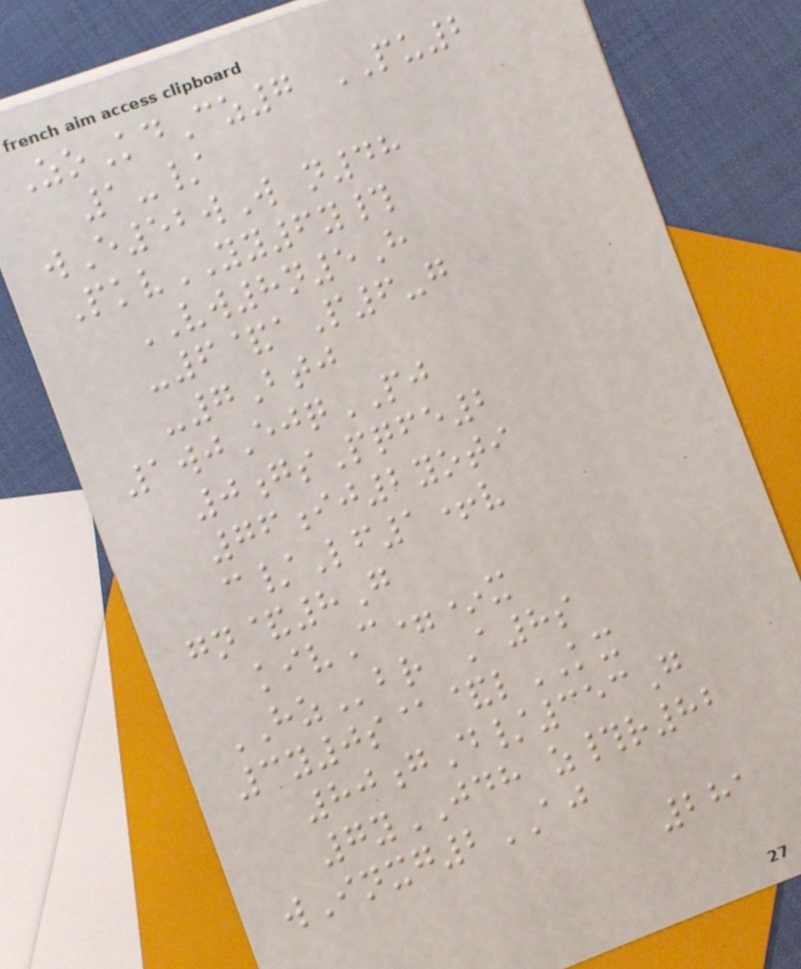ZoKdCz7 PU2
1-/
wE52wW n48
PkvYY6y#
VW8n5H
-6&aP6-g
-7Btj
1wjEjqPJ
0gsPqfe2
76ij2yoti
c/Lf1+v
gn&8G
kivC=*x
HZbr A8s
3y0s@&lKX
80gD/353G
7yJDH z#r82
wInxg2AJ
281
